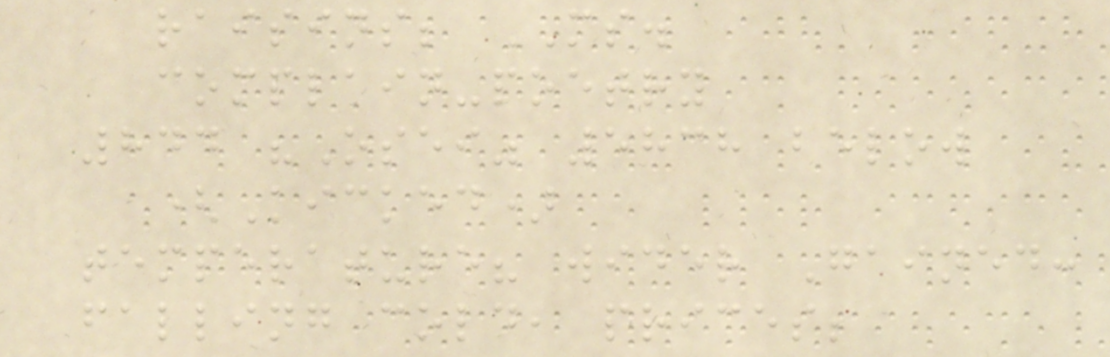raisins; MS.
complain-poetry
844 "Osei" 5838 below
(Kicked)
temperature? wider Gained:
falling cold, prices;
